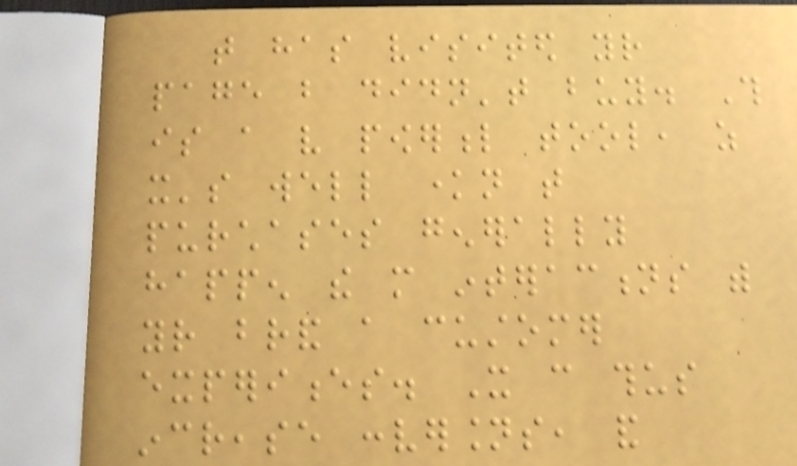that has visited your
page but didn't buy. This
is a very powerful tool, as
it's well known that
purchases generally
happen the more interactions with
your brand a customer
experiences. It can thus
increase conversions, and
